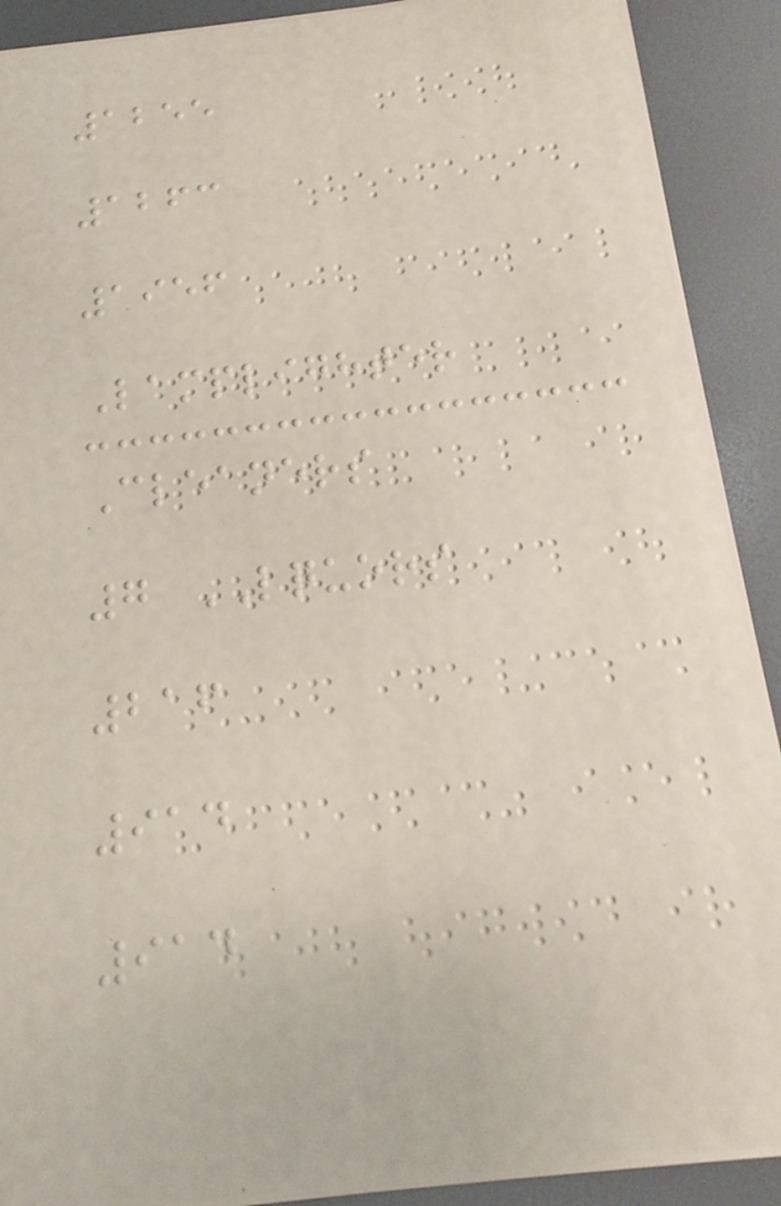1255
1263
1956
Lamplighter
Cleaners
7 LQUORS
216
914
914
